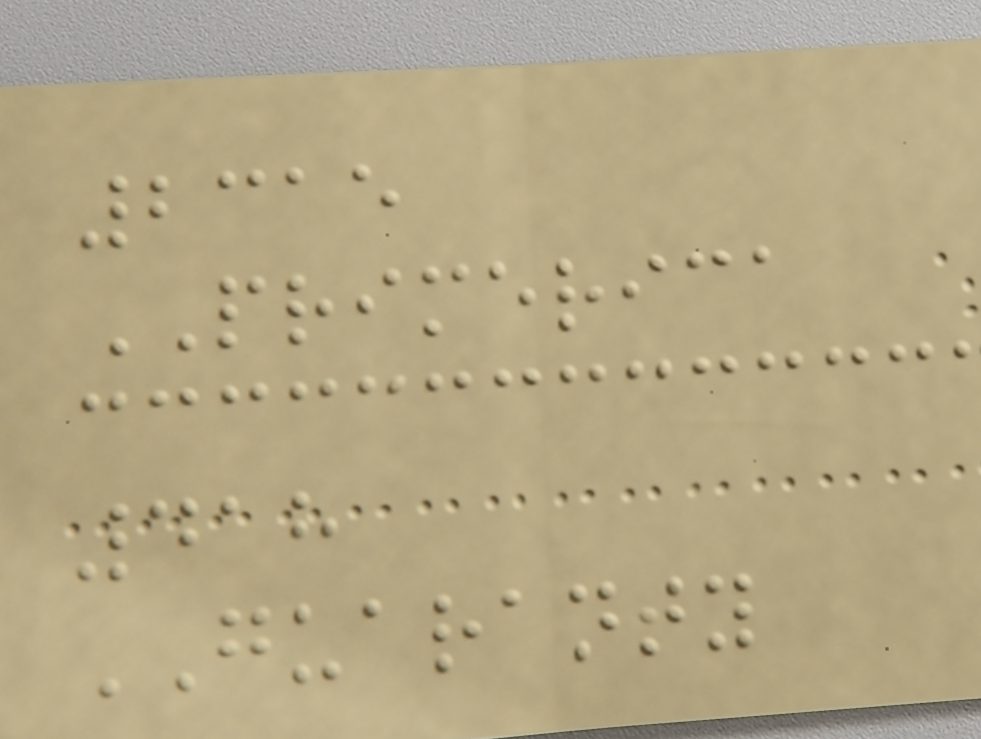2315
PRIMERICA
418
GUARANTY
